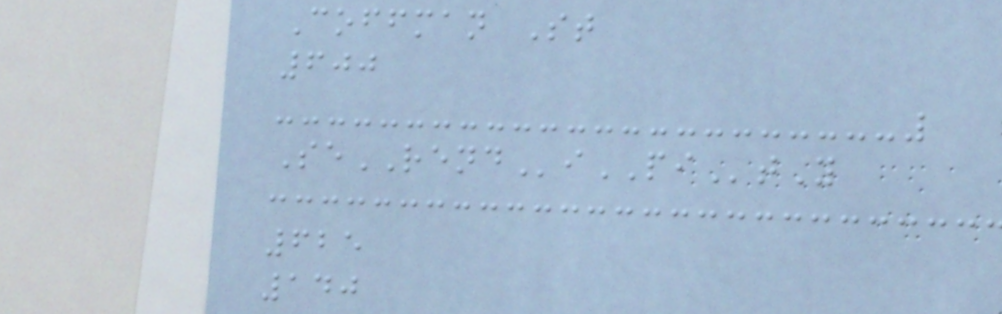Coffman St
600
SeRENDiPItY
625
140
